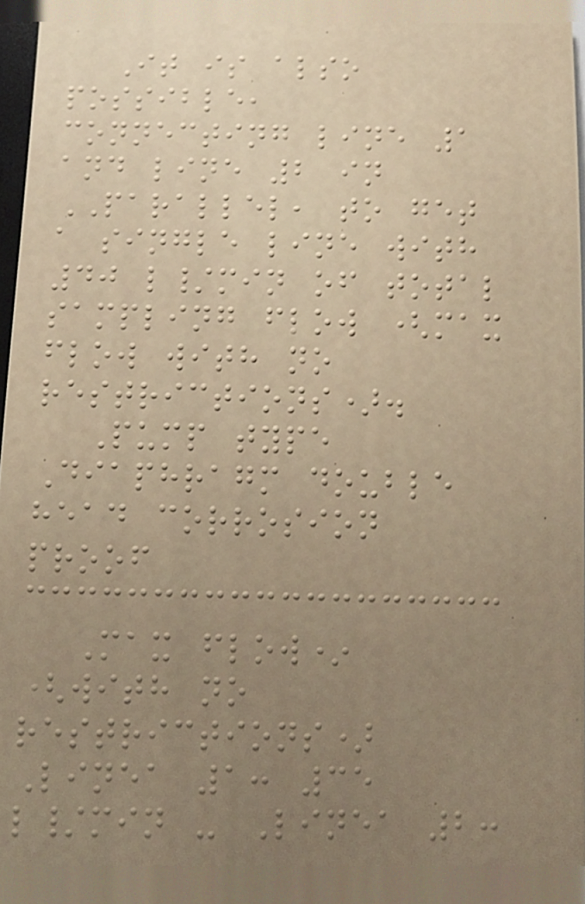It is also
possible,
connecting line 1
and line 2 in
PARALLEL, to get
a single line with
40 l/min of total
sampling flow (max
flow with no
restrictions).
Pump type
Diaphragm double
head corrosion
proof
Max flow*
(with no
restrictions)
Linea 1: 35
l/min - Linea 2:
